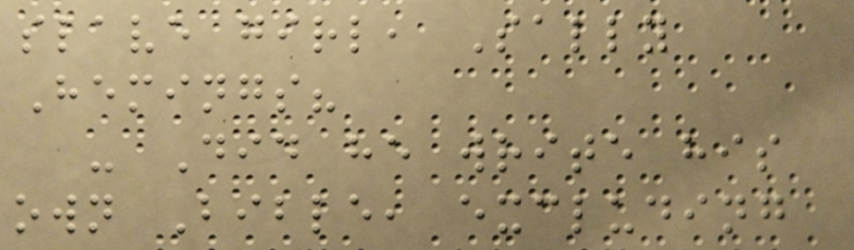slave girl, Sally
Hemings?
- Did he write his
own Bible, excluding
